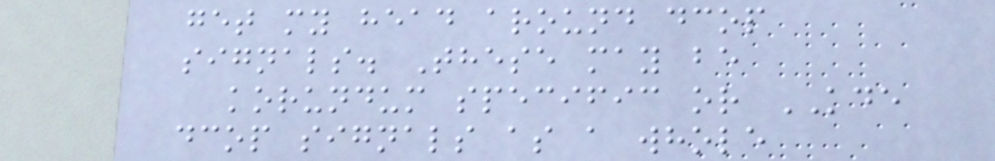get my head around dcop
signals. These may be
korundum specific or KDE
dcop signals as a whole
